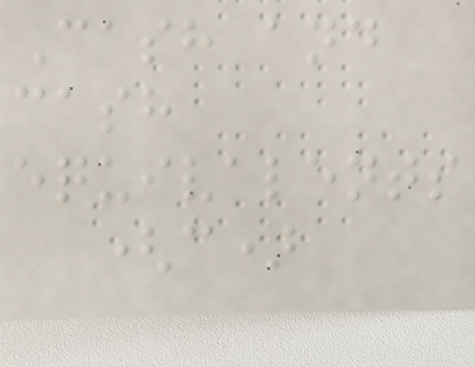Cash and
cash
equivalents
(c)
